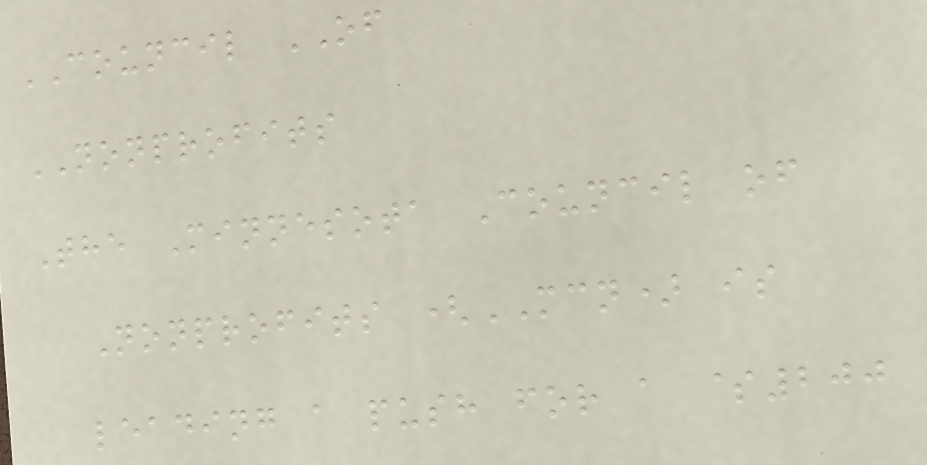COUNCIL OF
NONPROFITS
The Minnesota Council of
Nonprofits (MCN) is
leading a push for a $200
